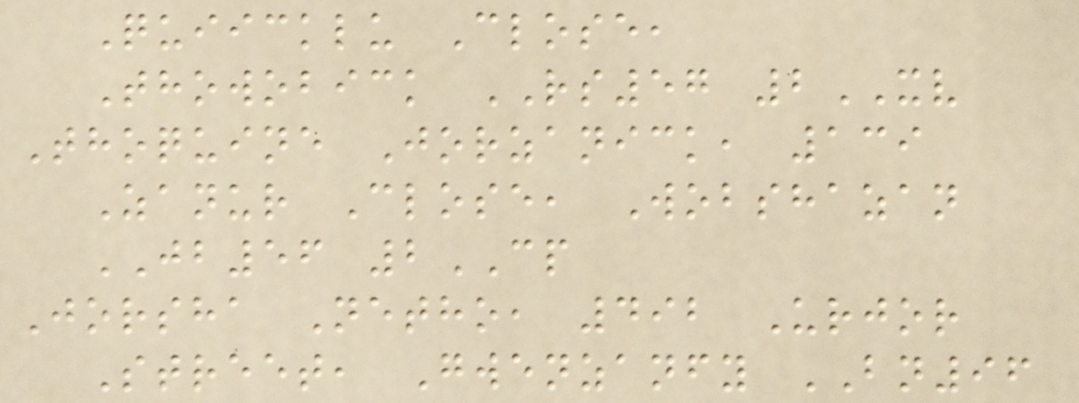Quiicklu Close,
Thowobick RS57 2XV
Thoquine Jorzanick, 139
Zanur Close, Wobshazan
JB56 2CP
Jorsha Netho, 492 Urjor
Street, Gwenzanfy BN96
